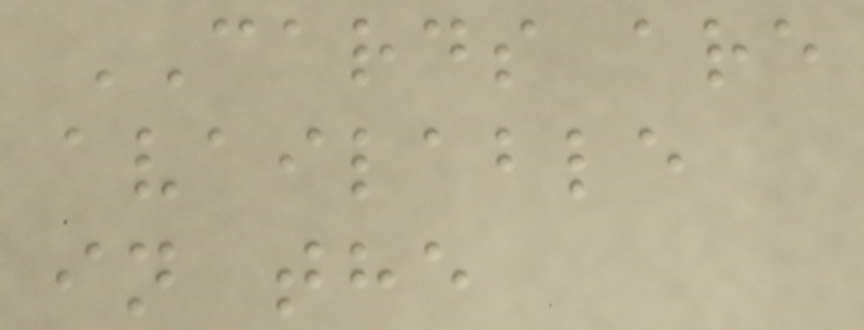CARDS are
available
in the
